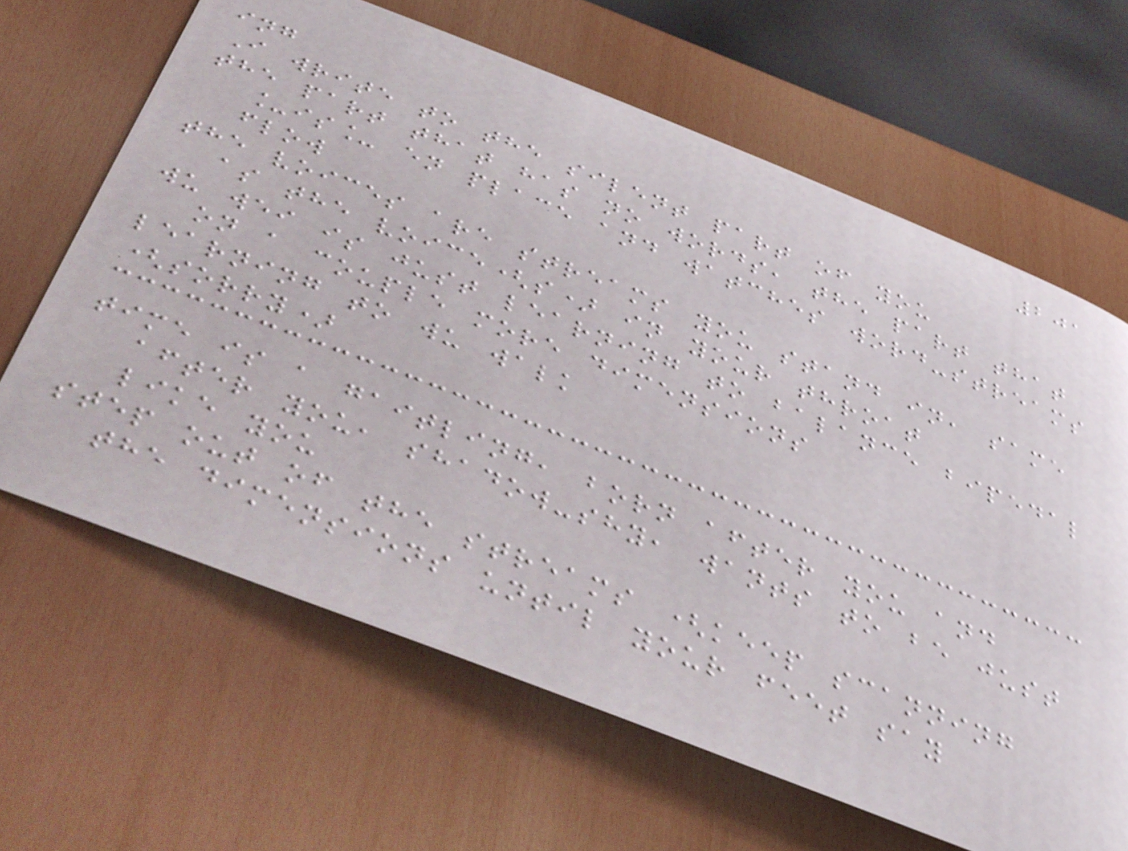201
ing
I write to the silent part of you
the part that has no words, the part that
_is_ en place and watches word-streams
flow
the voices are streams you stand in, same
as the voice(s) in your throat
wu wei is just learning to balance bipedal
on a couple more dimensions
learning to wu walk
(sorry)
time is a gaitling, born after you and
after you, shadow-shy, wants to be just
like you
step out of the streams (keep scanning
the dimensions until your feet say
